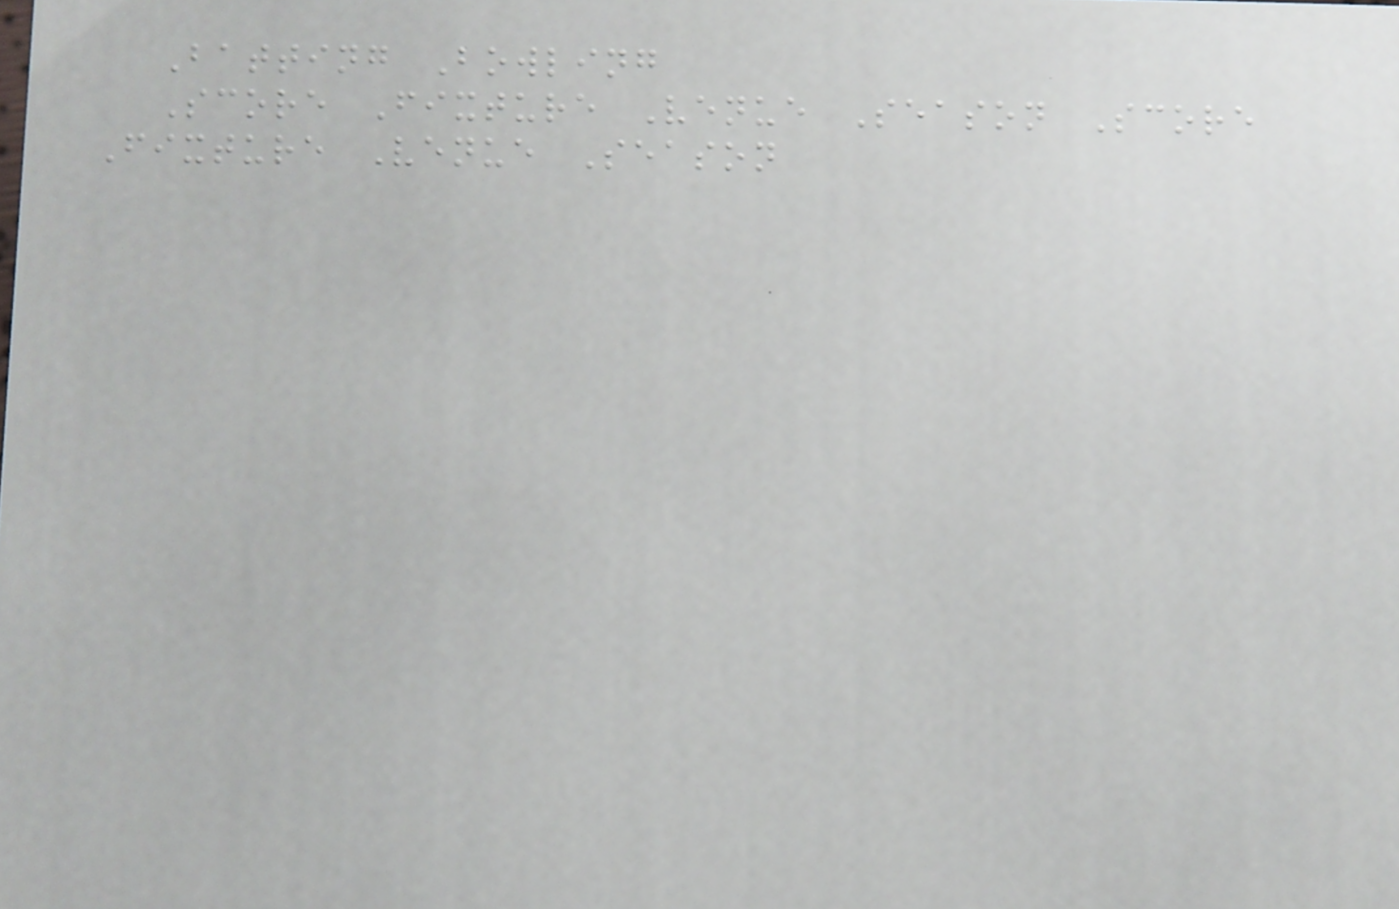Batting Bowling
Score Fixture Venue Season Score
Fixture Venue Season
